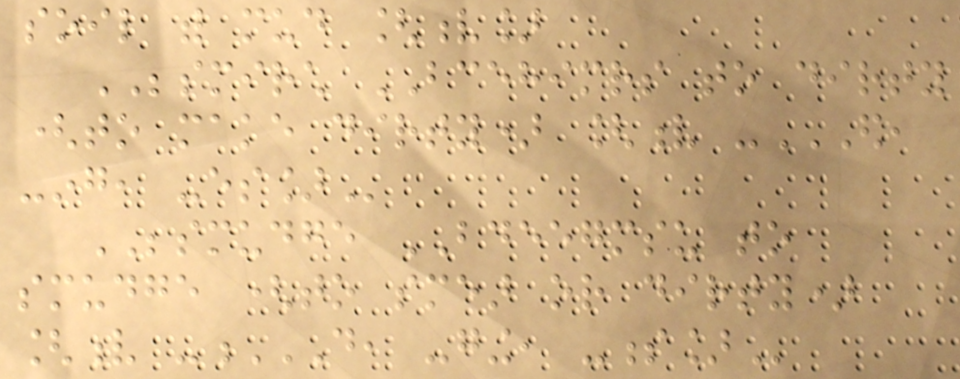soil with mud [v]
BESMIRCH BCEHIMRS to dirty
(to make dirty) [v -ED,
-ING, -ES]
BESMUDGE BDEEGMSU to
smudge (to smear or dirty)
[v -D, -GING, -S]
